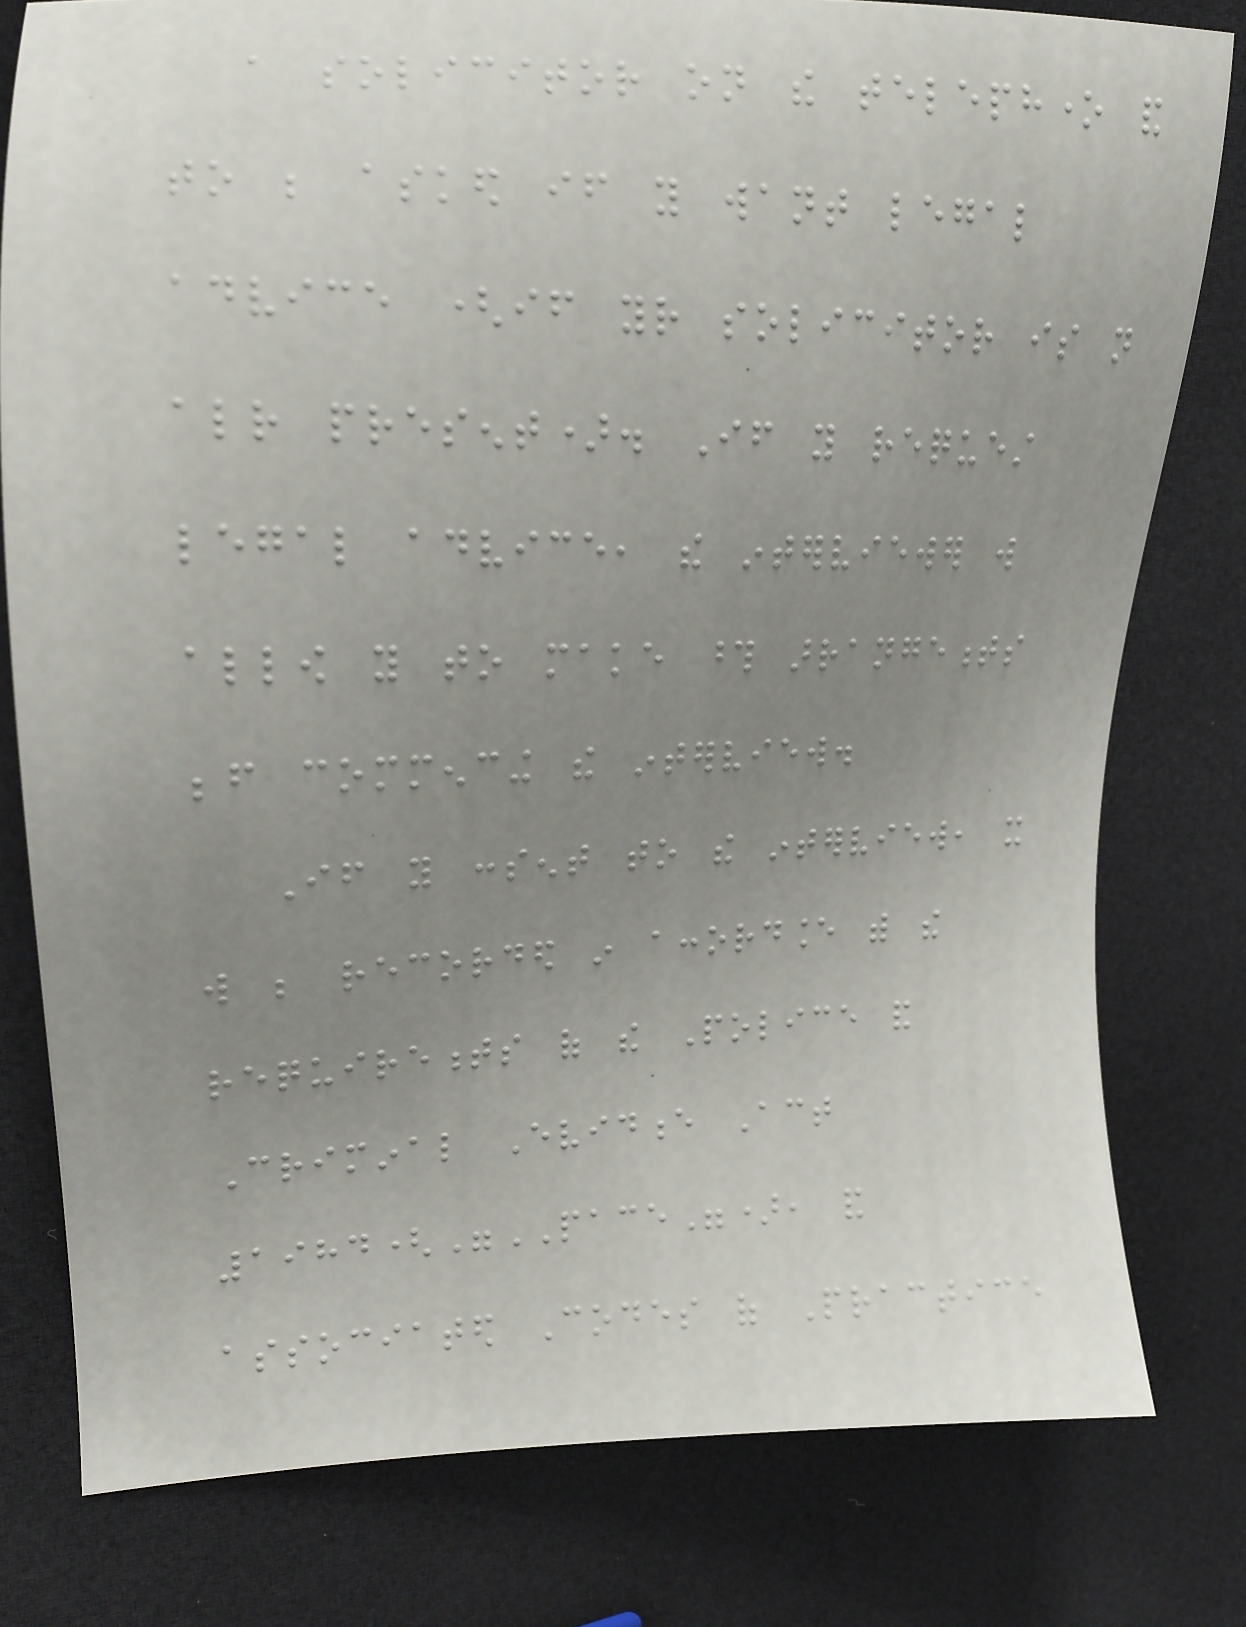a solicitor on the telephone and
to be asked if you want legal
advice (if your solicitor is not
already present). If you request
legal advice, the interviewer will
allow you to make those arrangements
before commencing the interview.
If you consent to the interview, it
will be recorded in accordance with the
requirements of the Police and
Criminal Evidence Act
1984("PACE"), and
associated Codes of Practice
